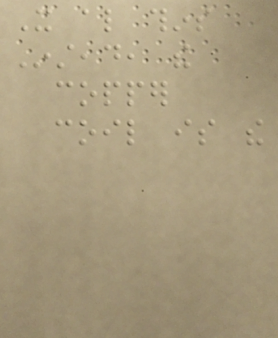It also thins
Instead, the
copper
coil is the
